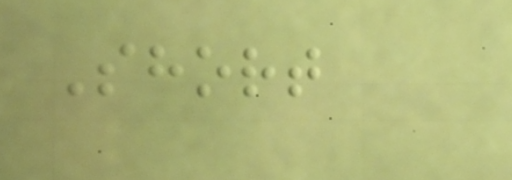Short
